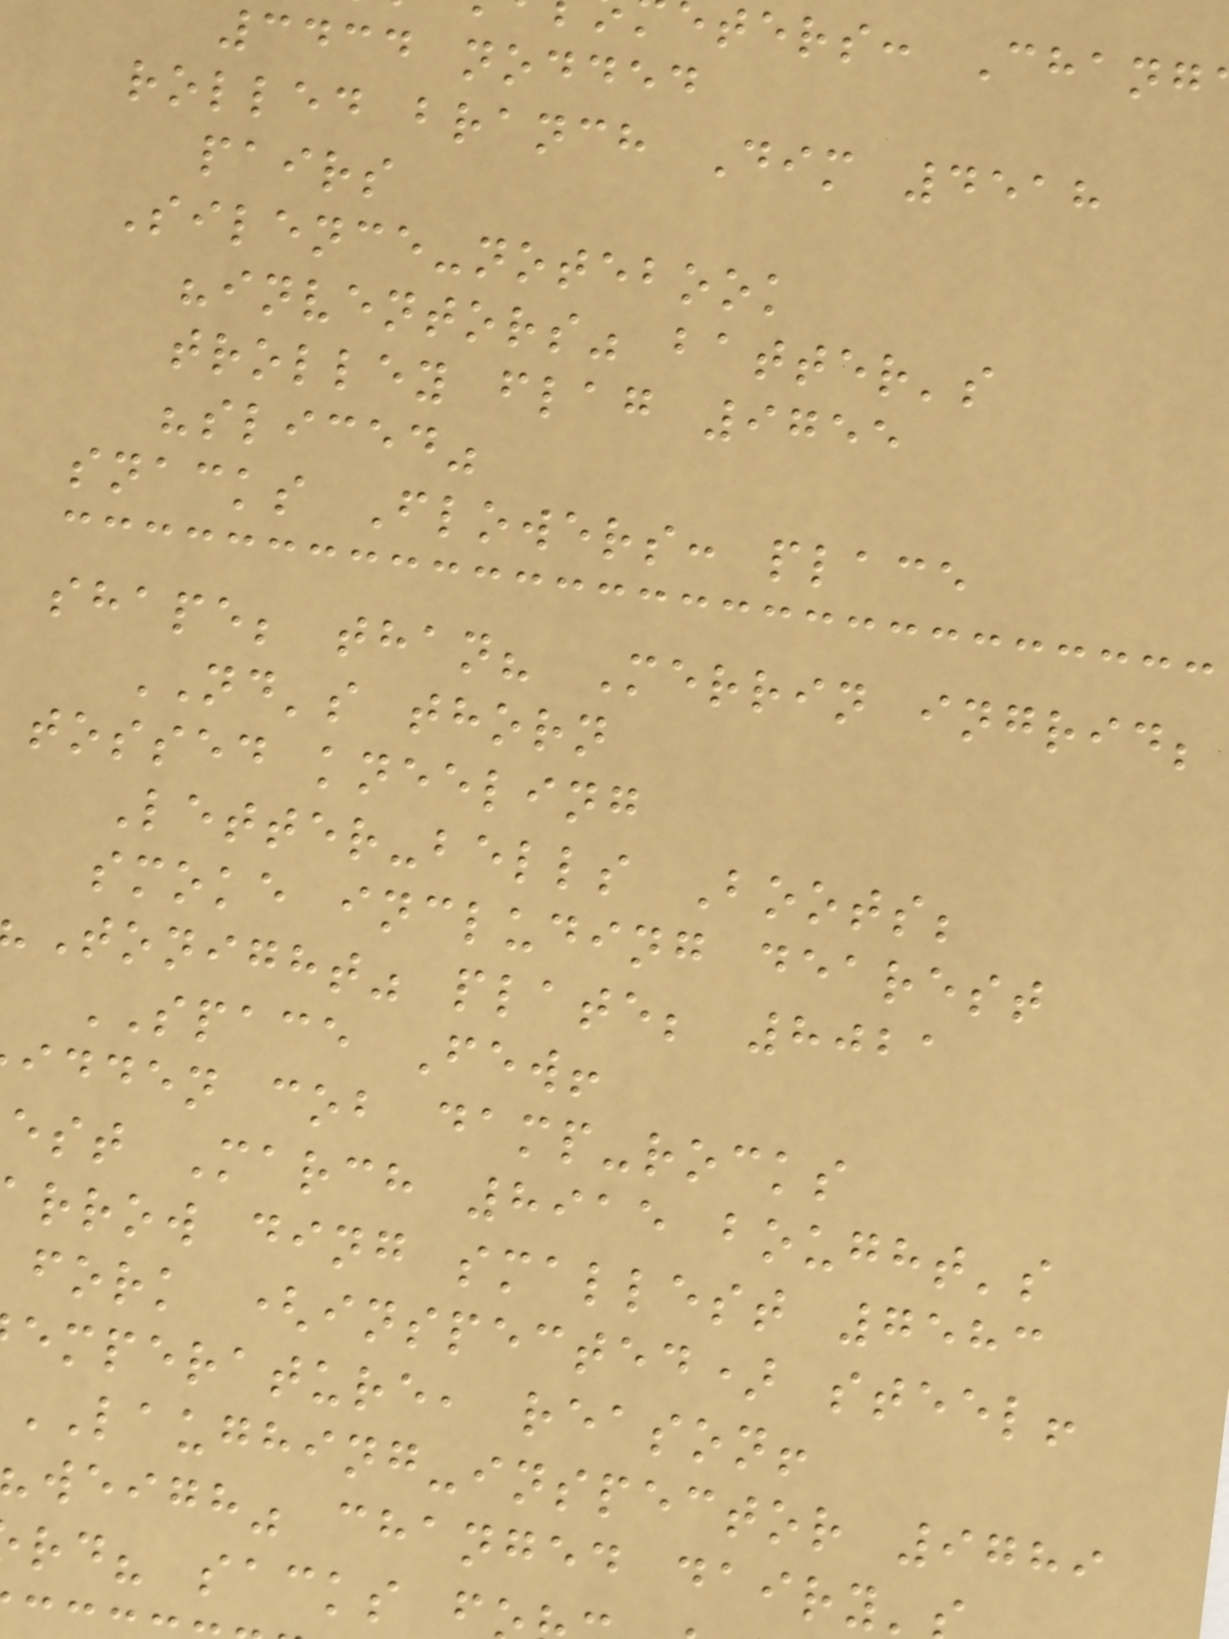ters: Chang
3434 nodded
rolled branch Dim 4518
pairs
Silence-notebook
"inventors" batter's
trolley flag 9755
"sliced"
snacks Flowers: place
shape; than? Merrin ingrid;
ND's thorn
tossed kneeling
Letter-bells Boots;
smoke including dearest
Tonight" plate; 8021
SPACE Few!
idden cob damp-rocks
est March 8915 bought's
rrow ding smallest 7583
fork (inspected) steel!
emperature, reason!
LAUGHING-inspector 9789
weigh" changed dairy'
rd? sacks f
